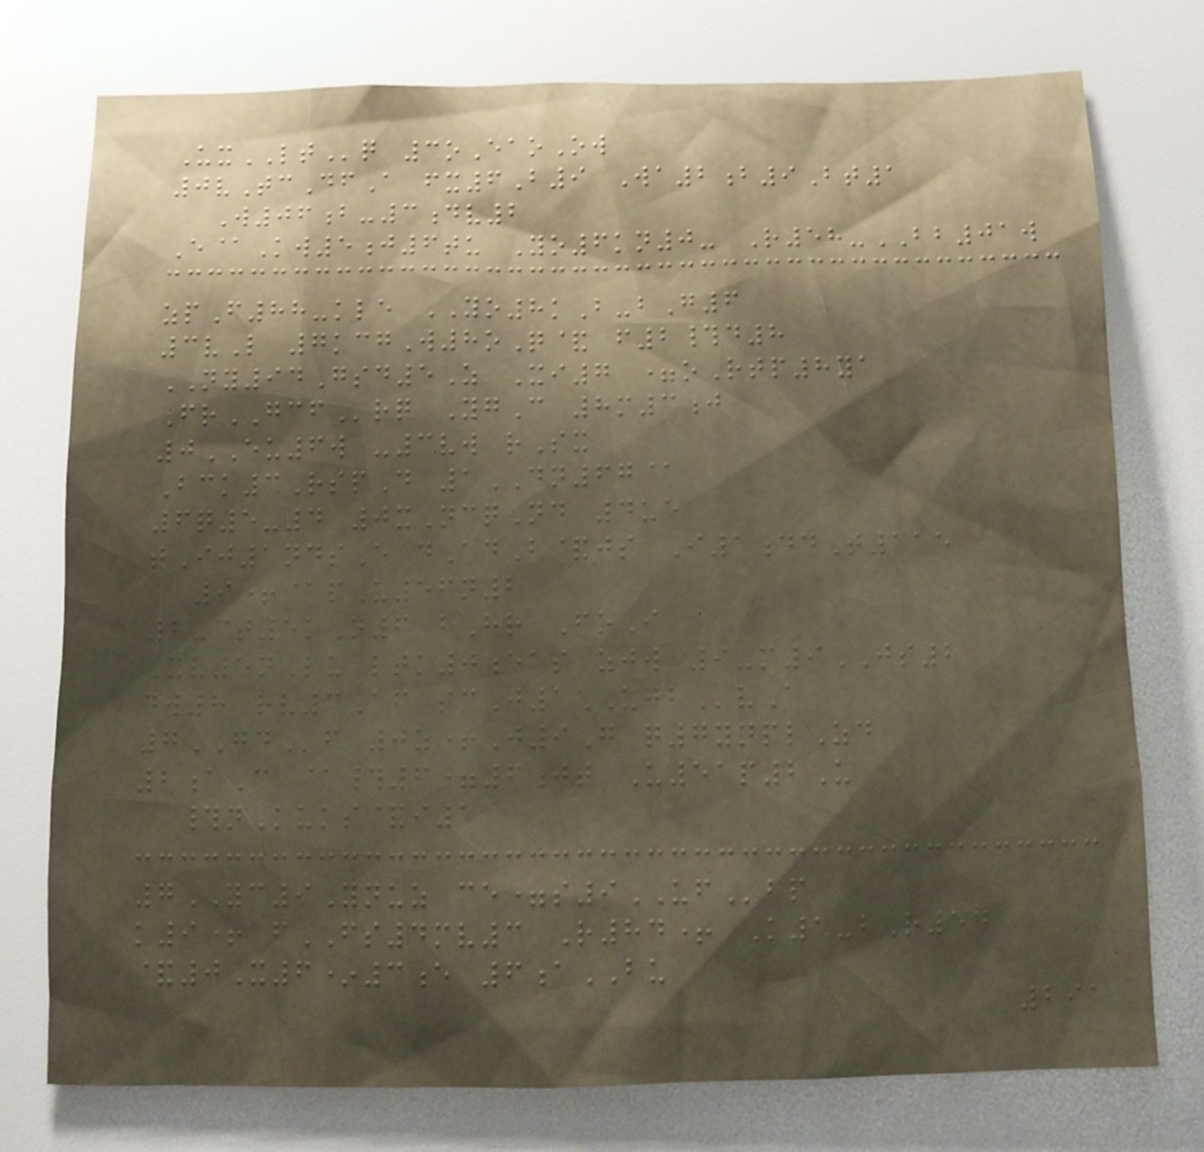UxLTq 3oEaoOw
0vTcDfA fx6B9 Wa2b9Bt1
W06b-3dv2
E@Kw5j6tu Yo6kn0- R58-BB01w
zpF88-kle YO8kB-bG6
3vL 7kcgW8oQ& f2#d8
NY94Gsd5Z Xi7 =oRtp8ya
FrGCFrq YgC 8m3j
0EU6w -3vw rSx
Bck3RspD 1DN67@
6q5-4 0xNcqNd 4ue
tIj1ndsE dAdB&js I1ddT115
9+@pU56n2
2-ct5kN6 bHr FoI
Xv5nLu ltk0eas zjw 9-m9JS2
dw8 rv3Af scJ1UJBvA
7GDf 0z+J9G q7ynplZd
2aC @#6=6jt U51p2U
#nKuks&i1
7YC9Ynuz ce=s9UFbp
k9+ fFS4mv3 R84+ K1-bR54
&0X6*3e 6aBU
291
